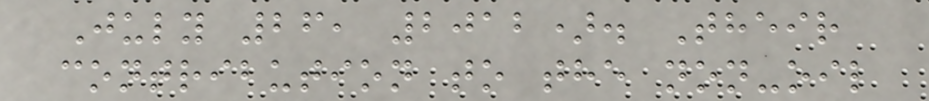July 26, 2012). Their
contribution to the non-oil
